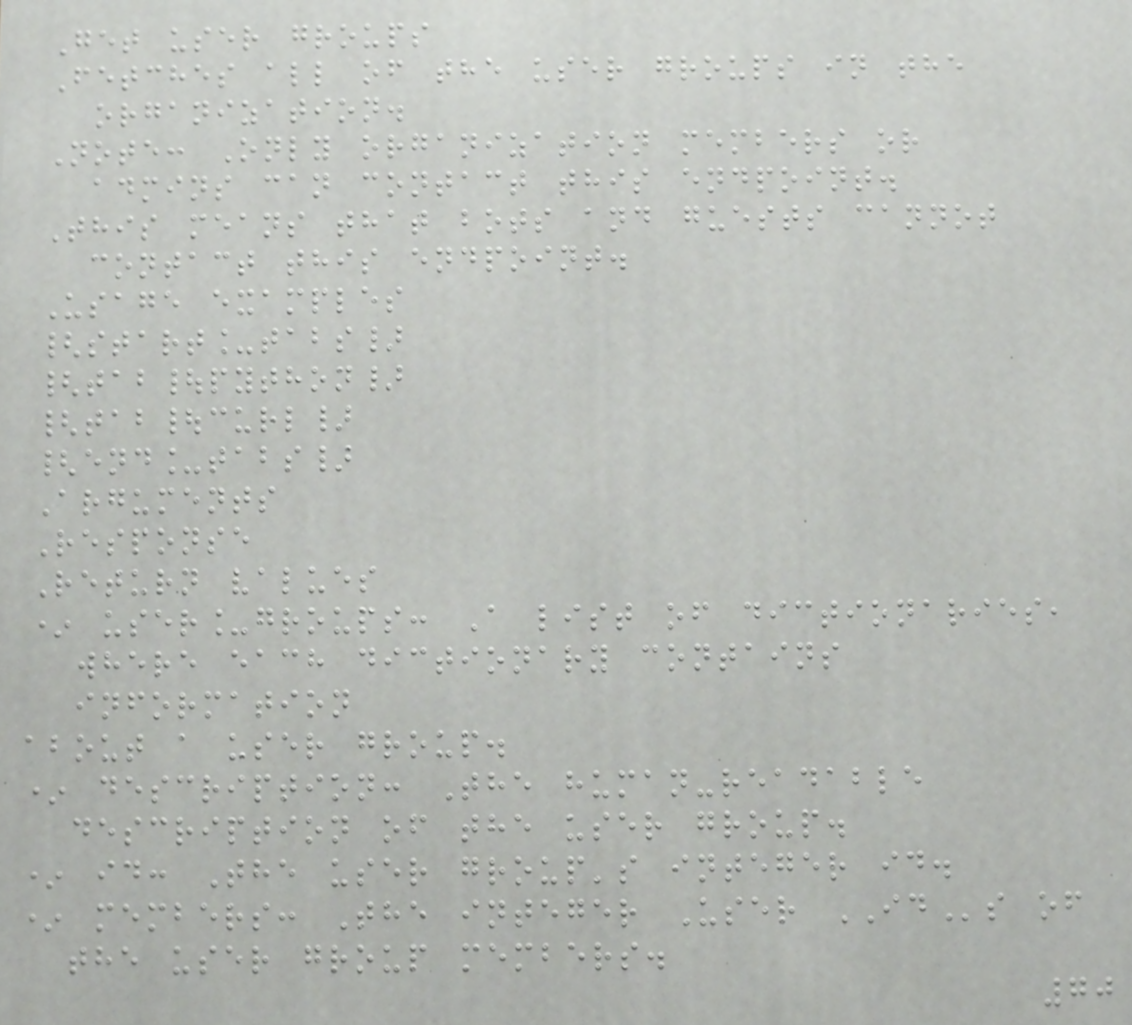Get user groups
Fetches all of the user groups in the
organization.
Note: Only organization members or
admins can contact this endpoint.
This means that bots and guests cannot
contact this endpoint.
Usage examples
{start_tabs}
{tab|python}
{tab|curl}
{end_tabs}
Arguments
Response
Return values
* user_groups: A list of dictionaries,
where each dictionary contains
information
about a user group.
* description: The human-readable
description of the user group.
* id: The user group's integer id.
* members: The integer User IDs of
the user group members.
70
